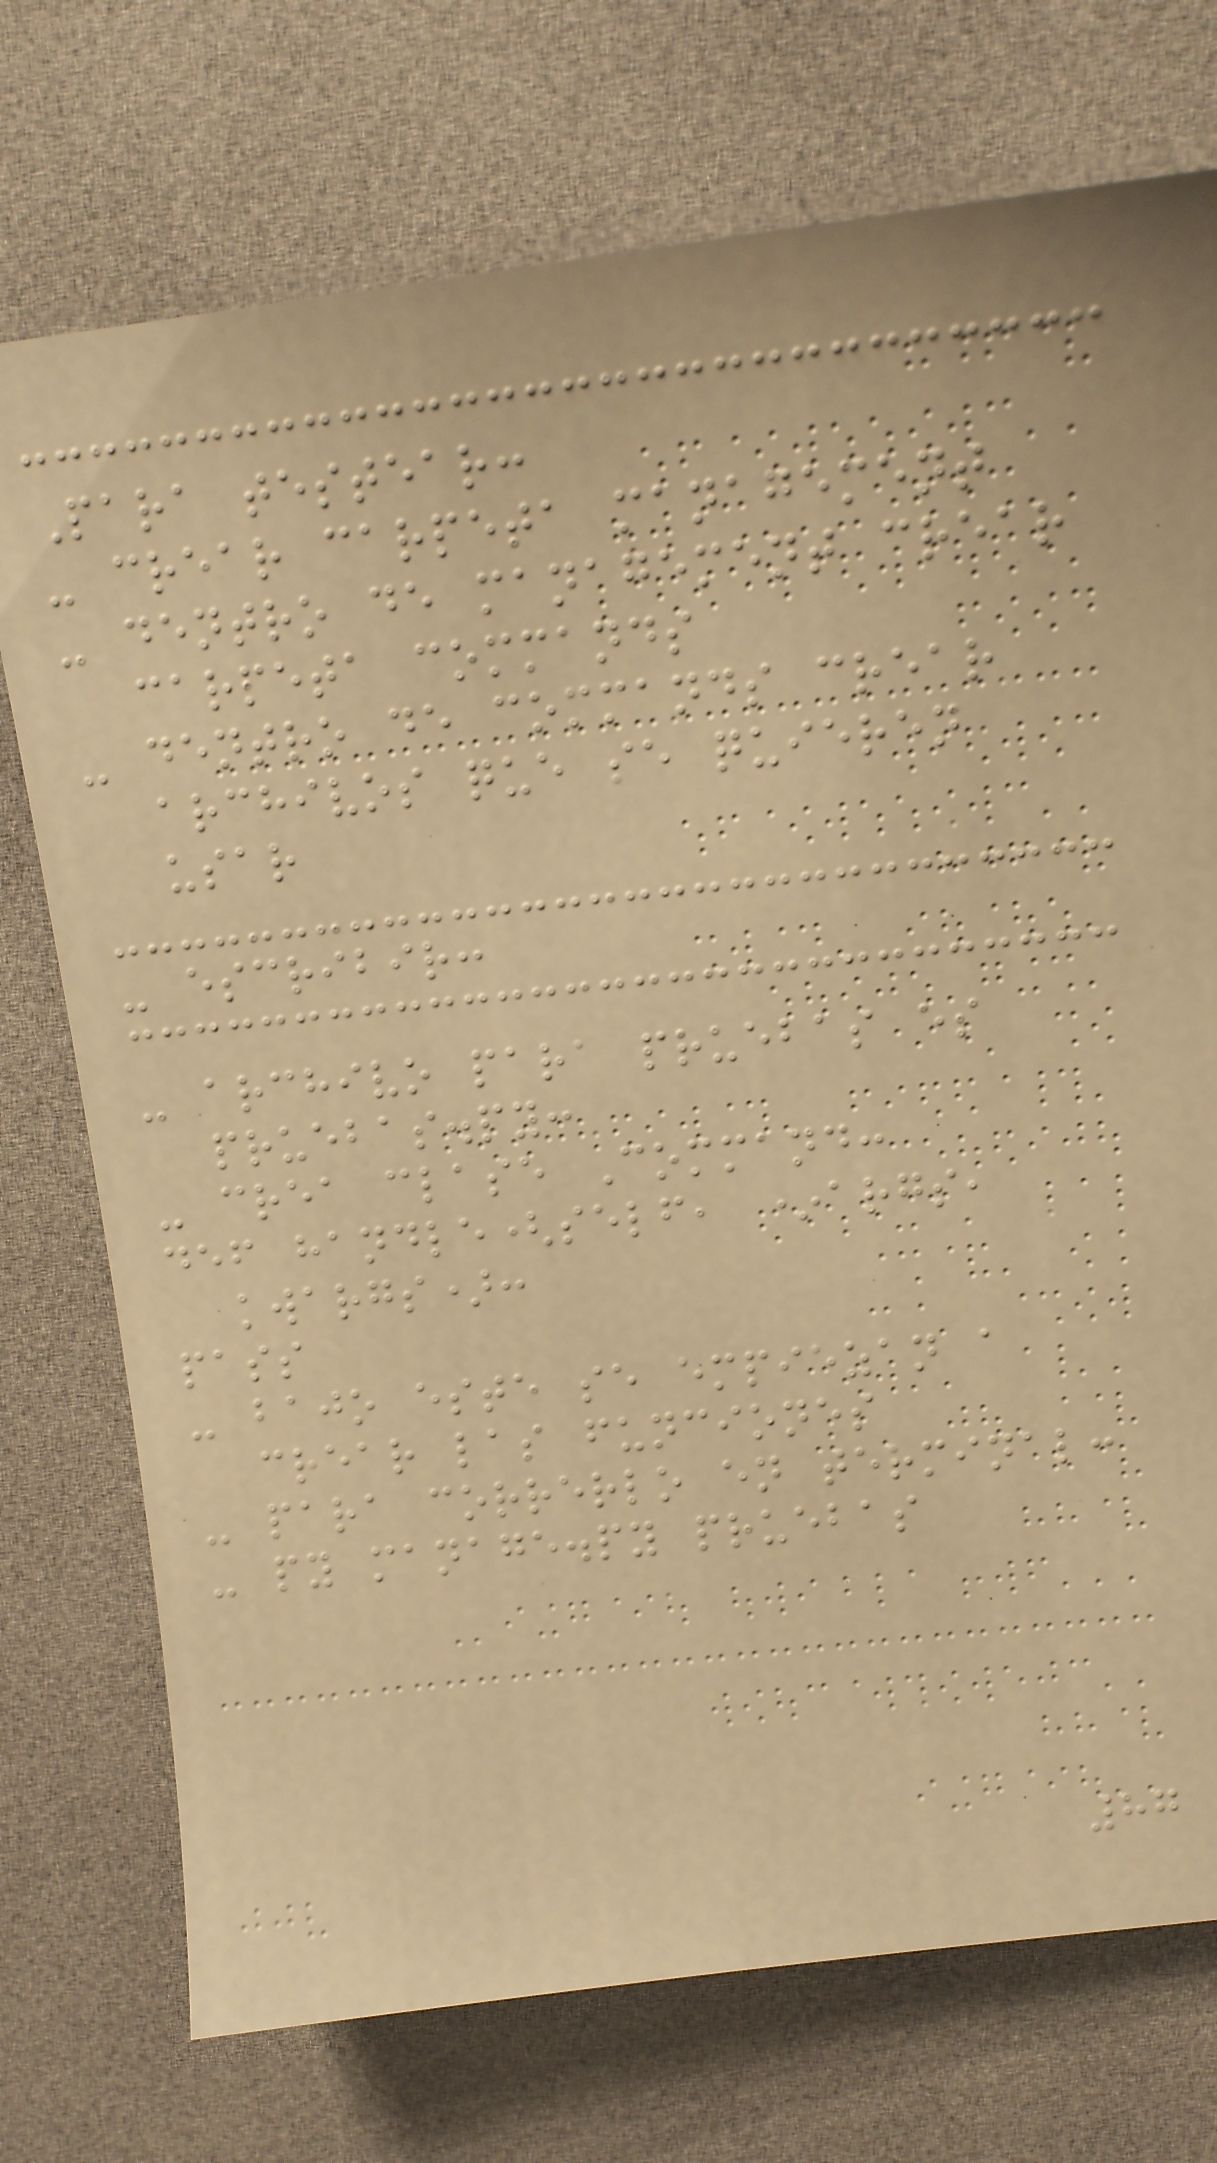Para testear:
- crear carpeta management
- dentro de management crear
carpeta commands
- dentro de commands crear
archivos que se quieren
usar
- escribir:
- archivo para pruebas es
pruebas.py:
- crea clase Command:
def handle(self, *args,
kwargs):
pass
- bajo este se empiezan a
crear las funciones
- para correrlo en terminal:
- py manage.py pruebas
87
